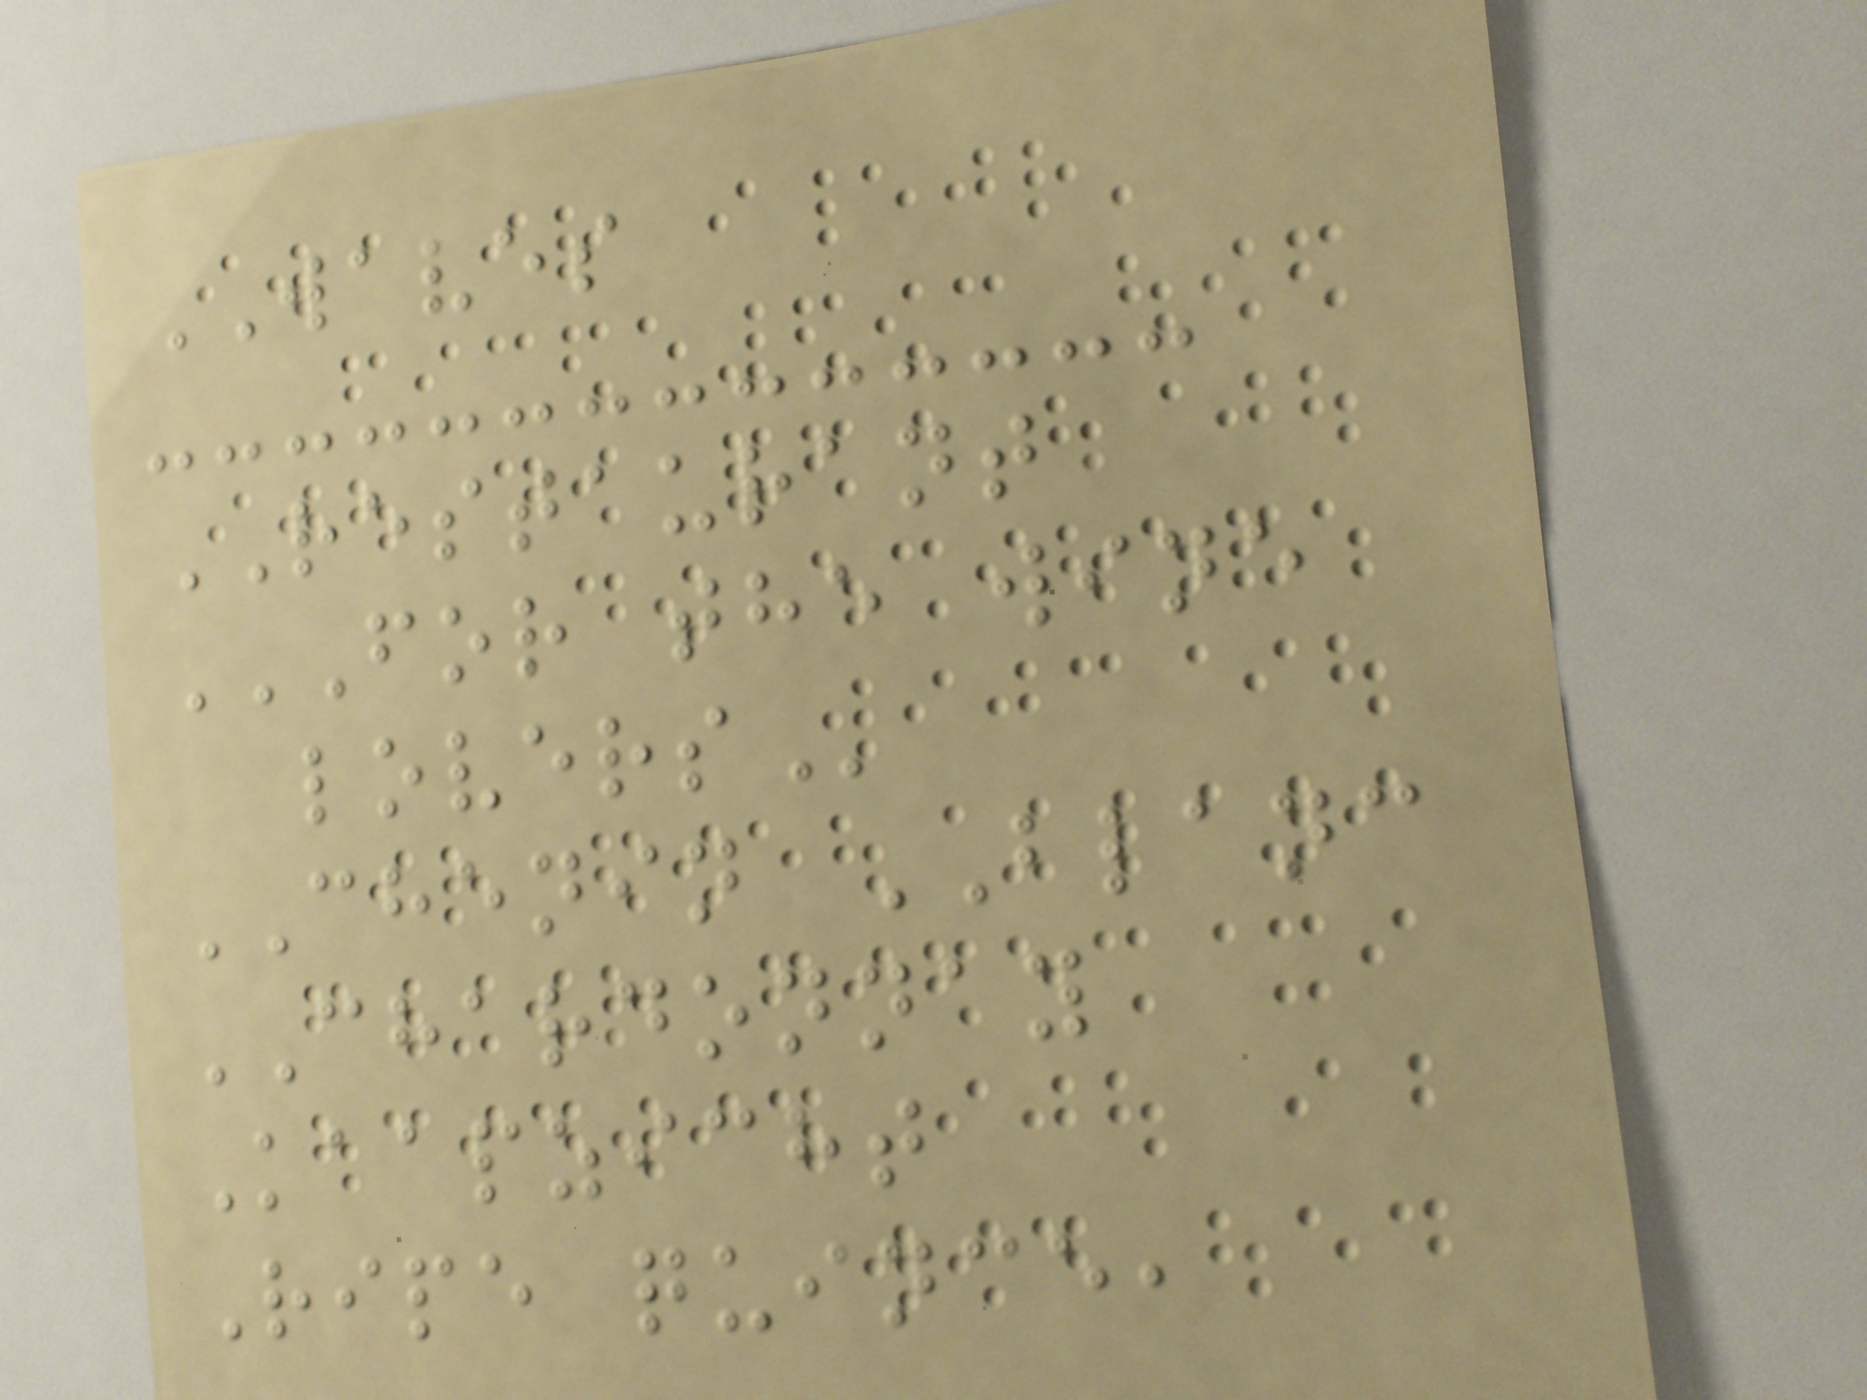WAVES
RESTAURANT
FOR THE WINE
LOVERS
CHENIN BLANC
CHARDONNAY
Kaapzicht
Ripe quince,
